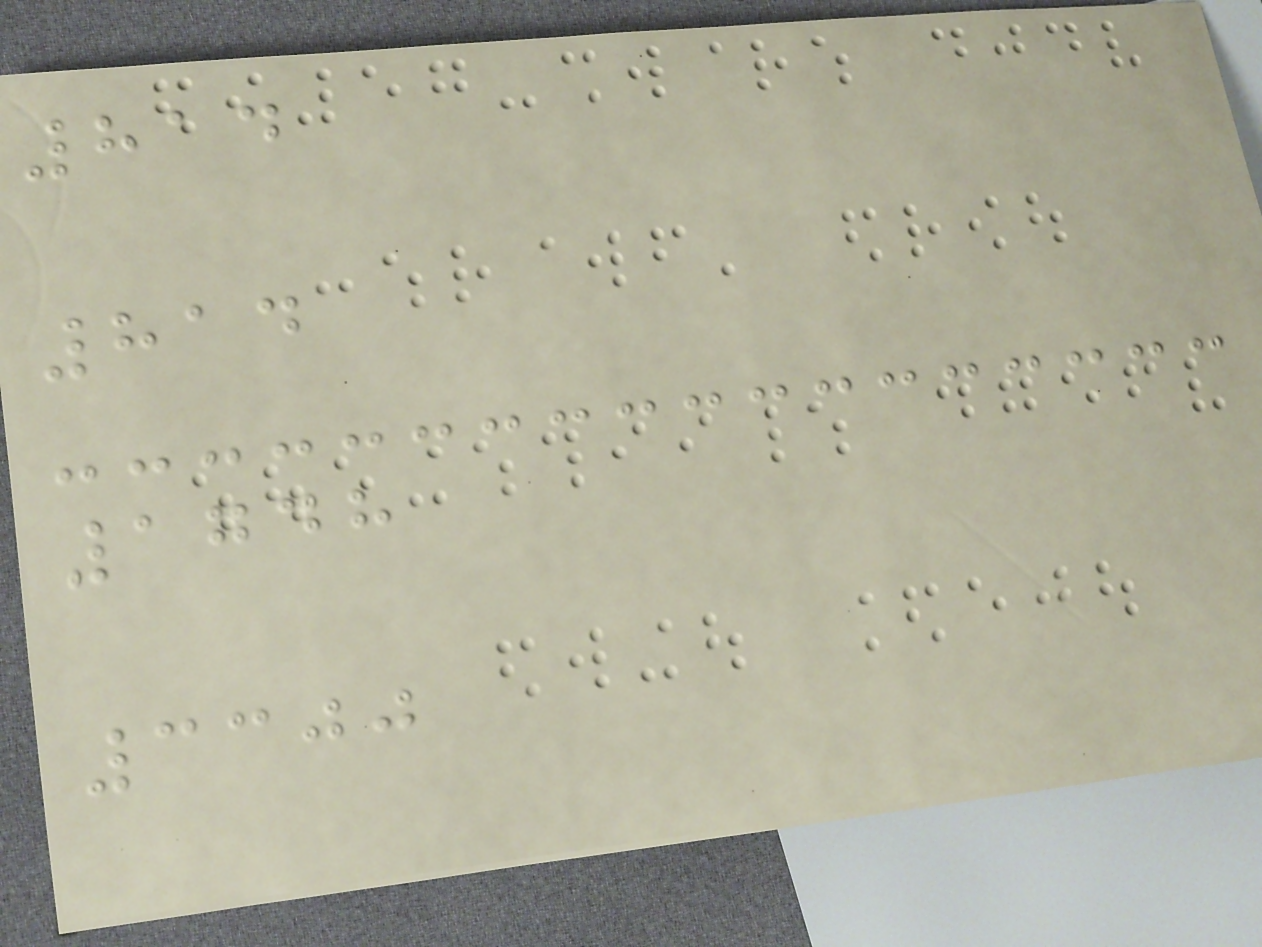814
814
1748
3300
